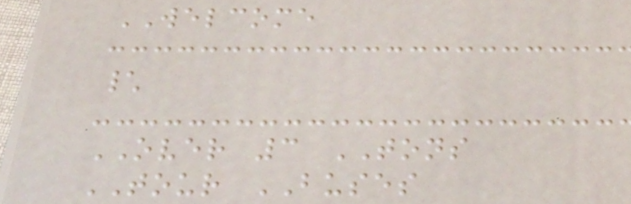WELCOME
\
OVER 3 TONS
TOUR BUSES
